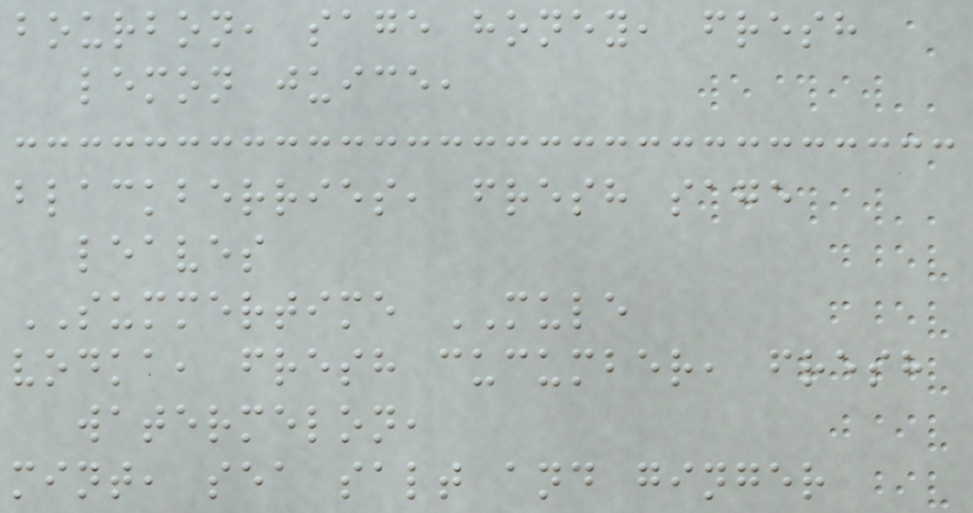bourbon, sage honey, fresh
lemon juice,
blackberries, fresh sage
leaves
SUMMERTIME MULE
vodka, fresh cucumber, fresh
watermelon,
mint, sea salt and ginger
